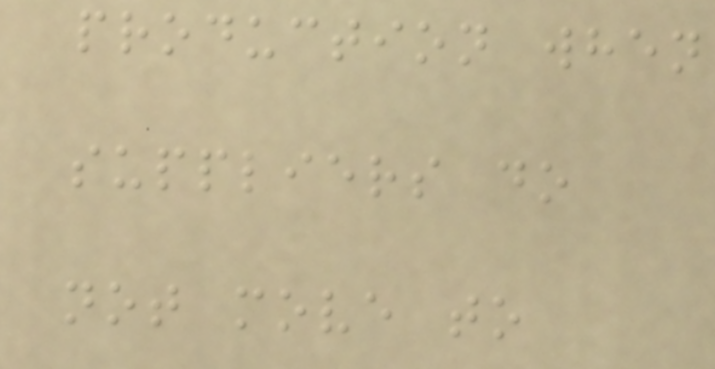production when
suppliers do
not move to
